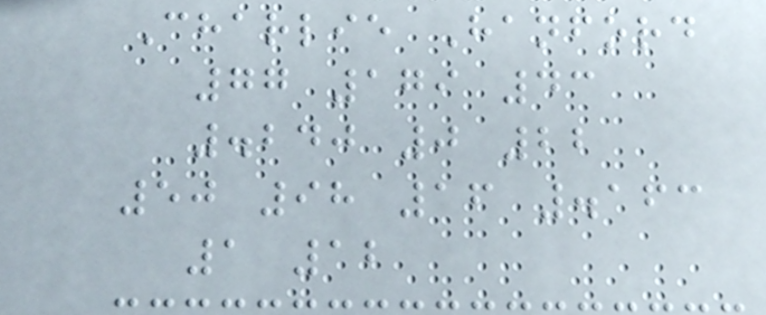Charlie Hanford
77 179 43
.240 0 22
50 98 16 .163
1 12
